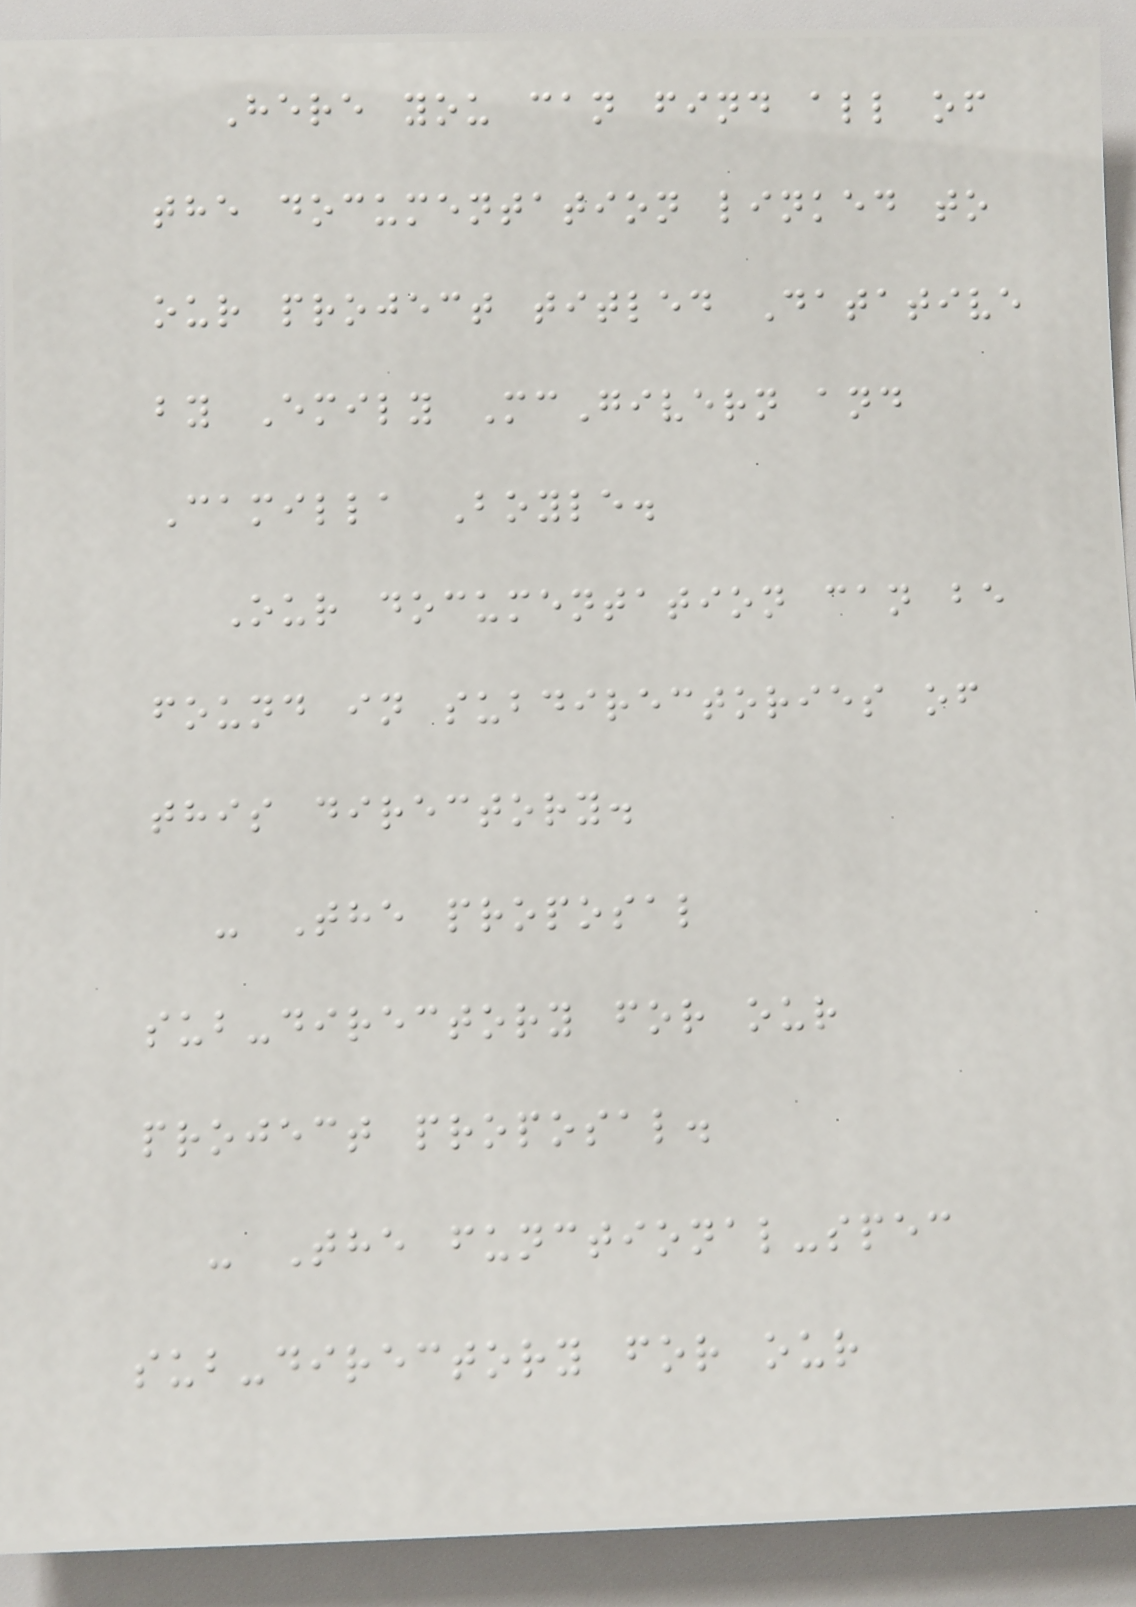Here you can find all of
the documentation linked to
our project titled Datative
by Emily McGivern and
Camilla Boyle.
Our documentation can be
found in subdirectories of
this directory.
- The proposal
sub-directory for our
project proposal.
- The functional-spec
sub-directory for our
